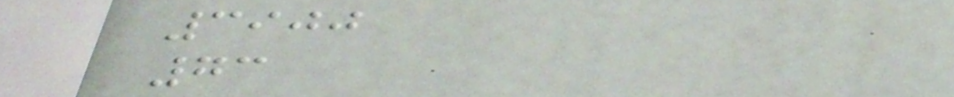3900
73
